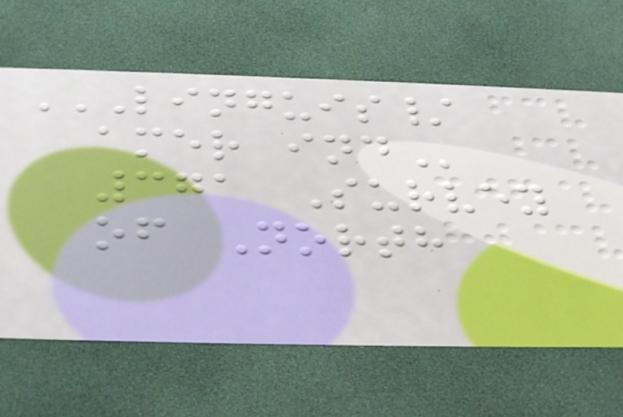LINGUIS/
AMER IND
371 Survey
of North
